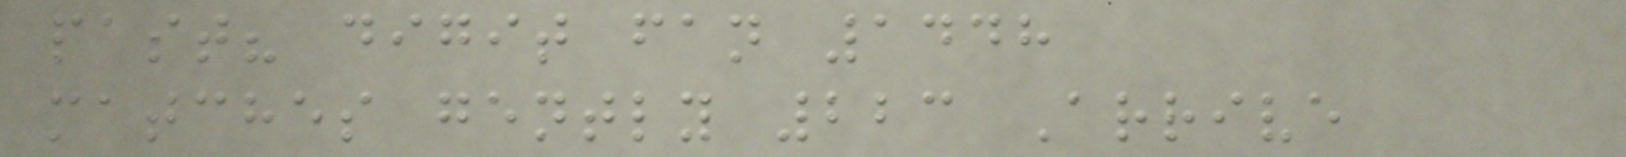past? digit fan 1448
matches gently 223 Arrive
